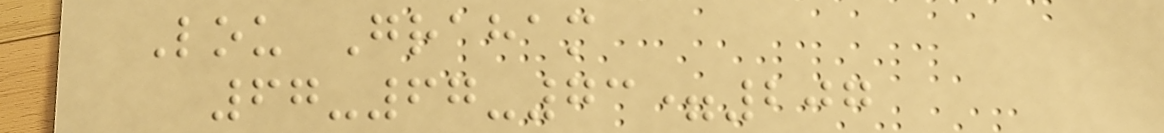Lou Graham
67-67-73=207
